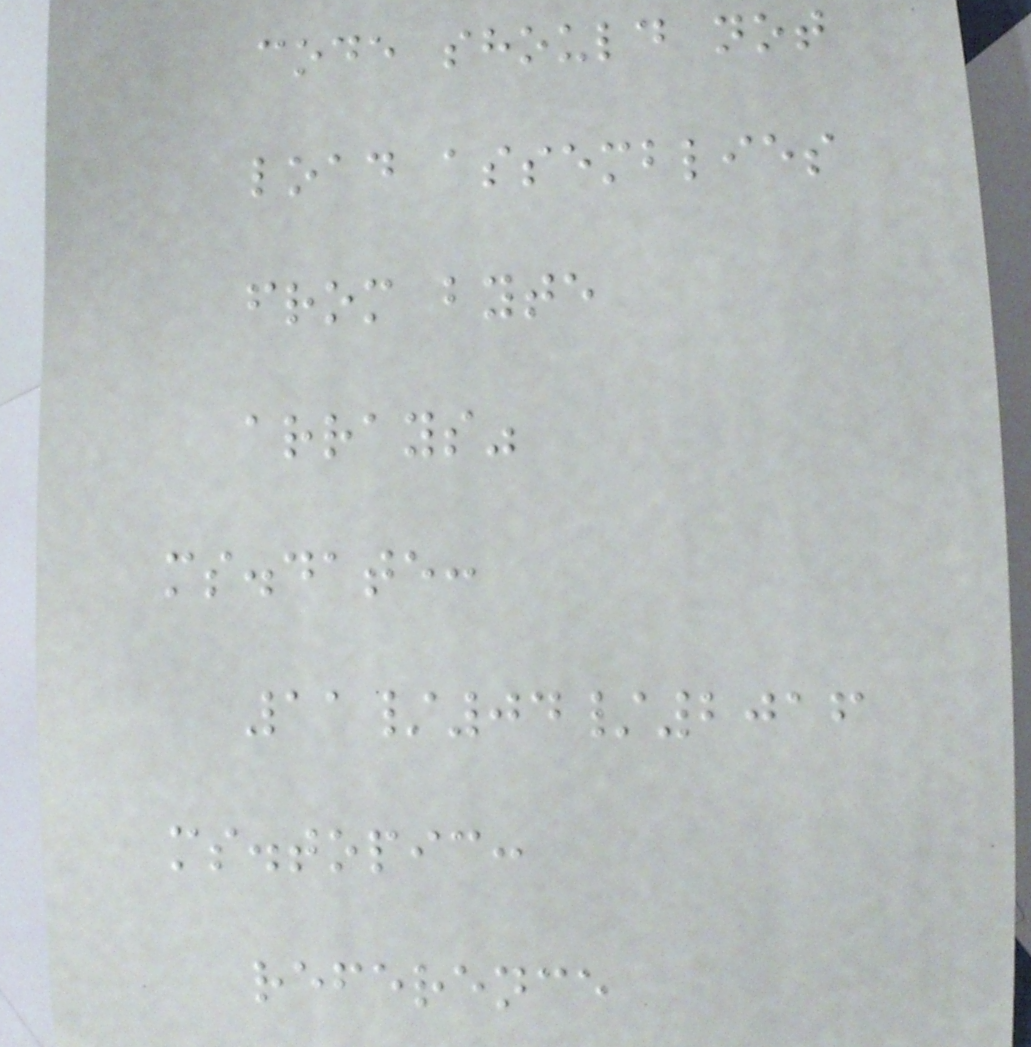code should not
load assemblies
from byte
arrays"
ms.date:
11/04/2016
ms.topic:
reference
